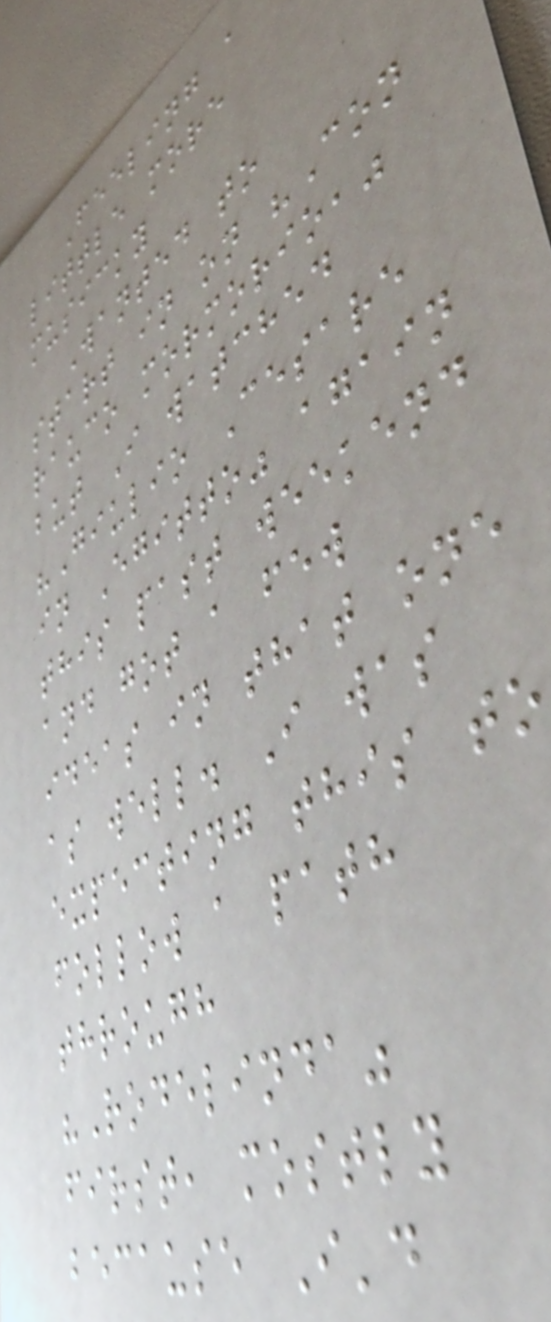Feeling a
little more
musicky
Wanted to
start in on "Con
rauco mormorio,"
but I watched
"Giulio Cesare
in Egitto" again
this past weekend
and got a few
ideas in that one
as well. I was
expecting this to
follow a path
through
"Rodelinda"
first, mostly
because I'd
